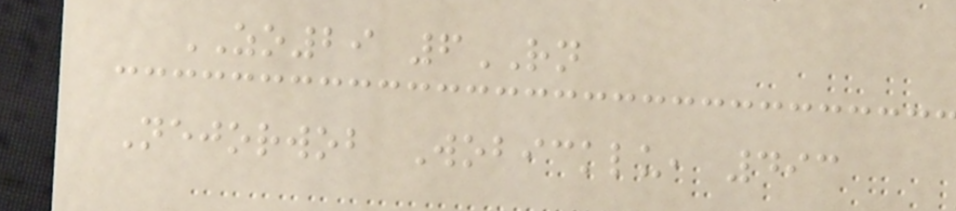ZO29 6RN
Nejorwob Wobicklu, 493
